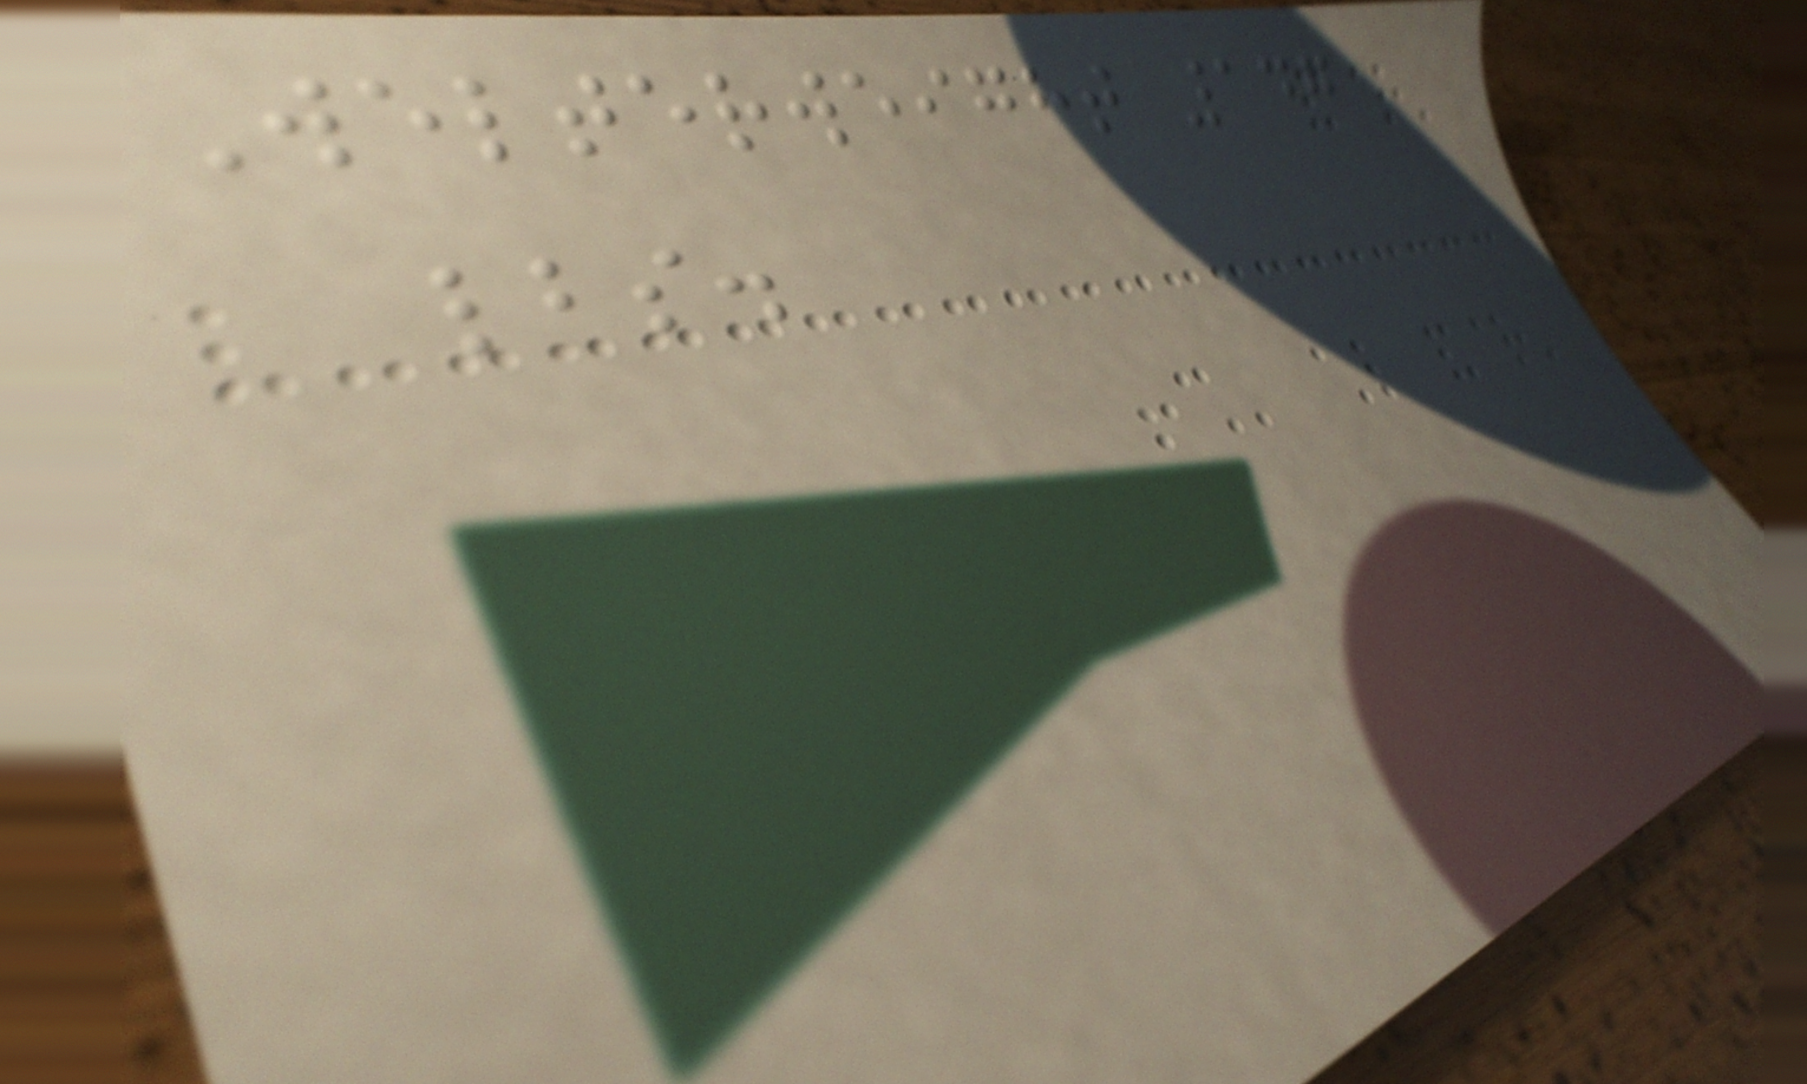Welterweight 147
lbs.
